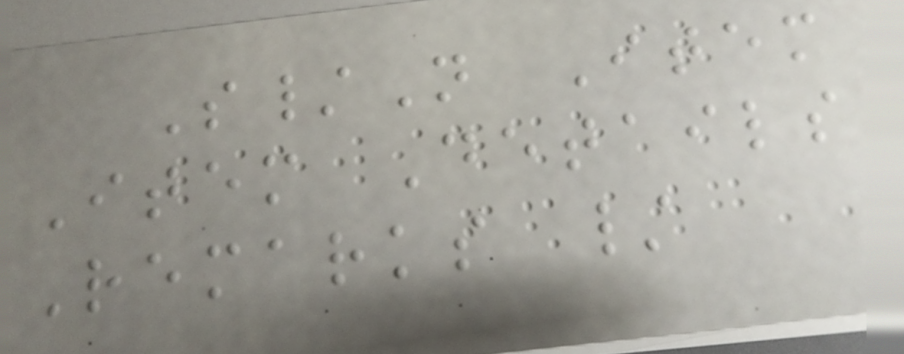S/N Item
Item Details
Remarks /
